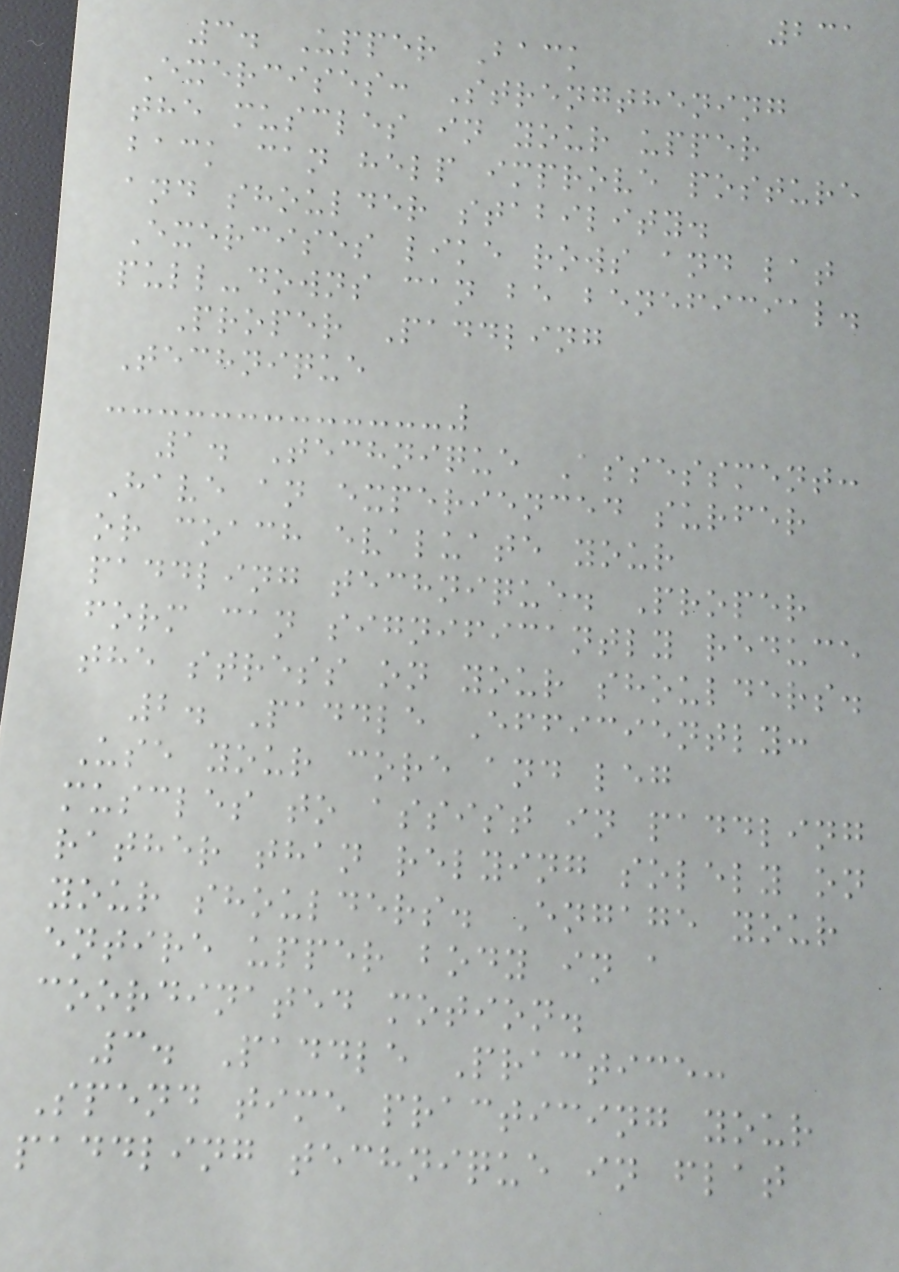231
3. Upper Back
Exercises: Strengthening
the muscles in your upper
back can help improve posture
and shoulder stability.
Exercises like rows and lat
pull-downs can be beneficial.
Proper Paddling
Technique
1. Technique Assessment:
Have an experienced surfer
or coach evaluate your
paddling technique. Proper
form can significantly reduce
the stress on your shoulders.
2. Paddle Efficiently:
Use your core and leg
muscles to assist in paddling
rather than relying solely on
your shoulders. Engage your
entire upper body in a
coordinated motion.
3. Paddle Practice:
Spend time practicing your
paddling technique in flat
